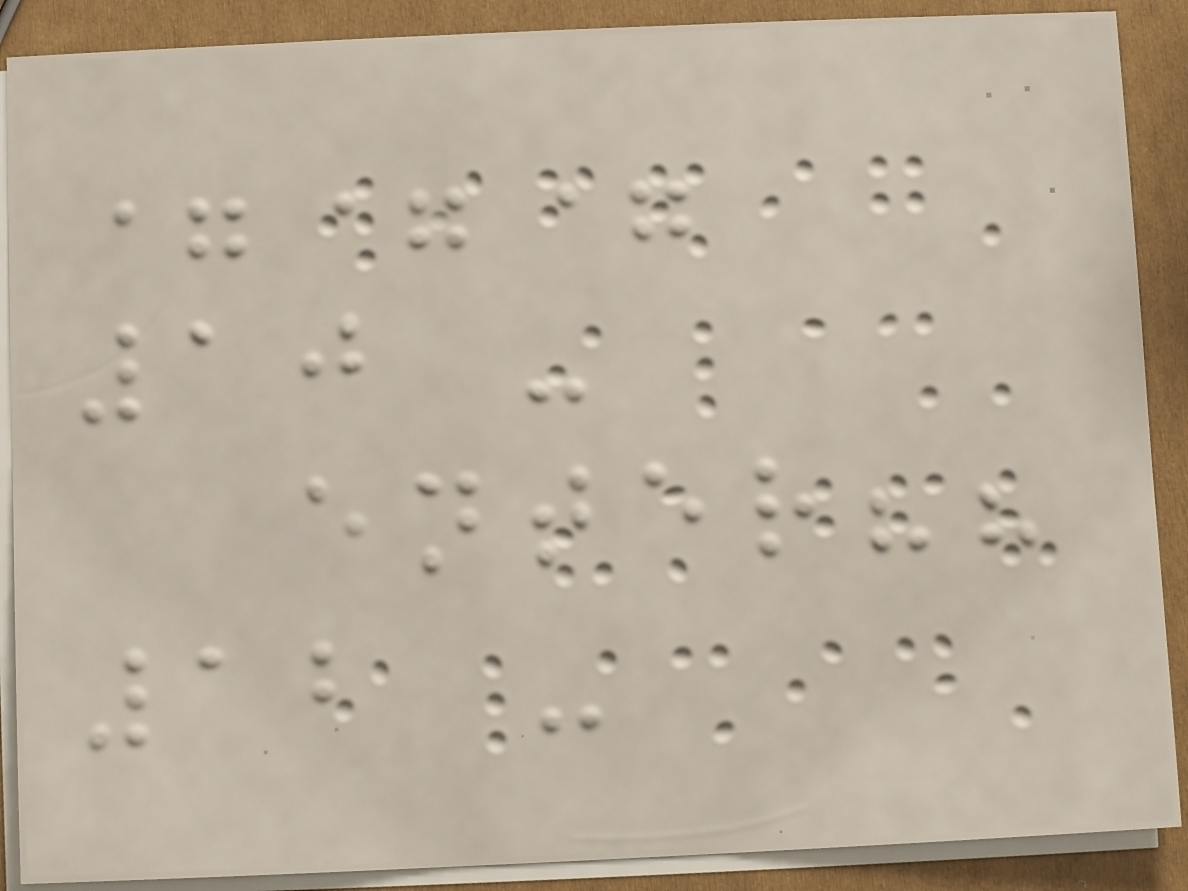===
10 -
enter??
12 -
